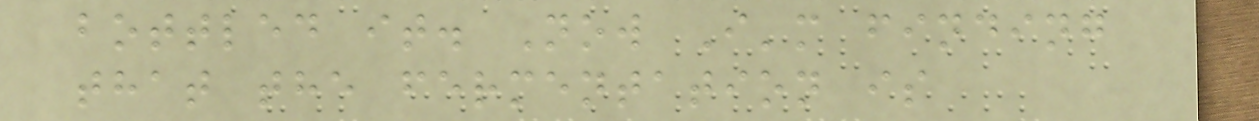bottled it. Now I'm finding
that the fermentation is
